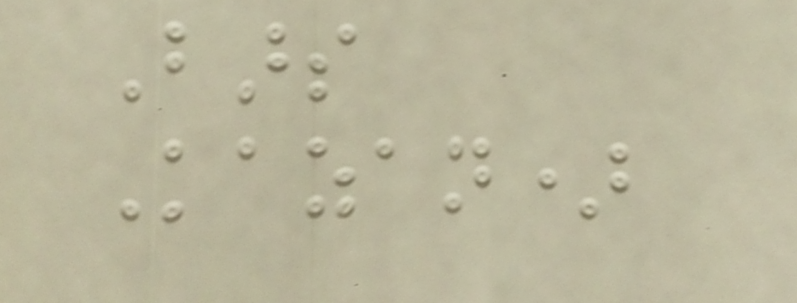Bars
Kazan)
